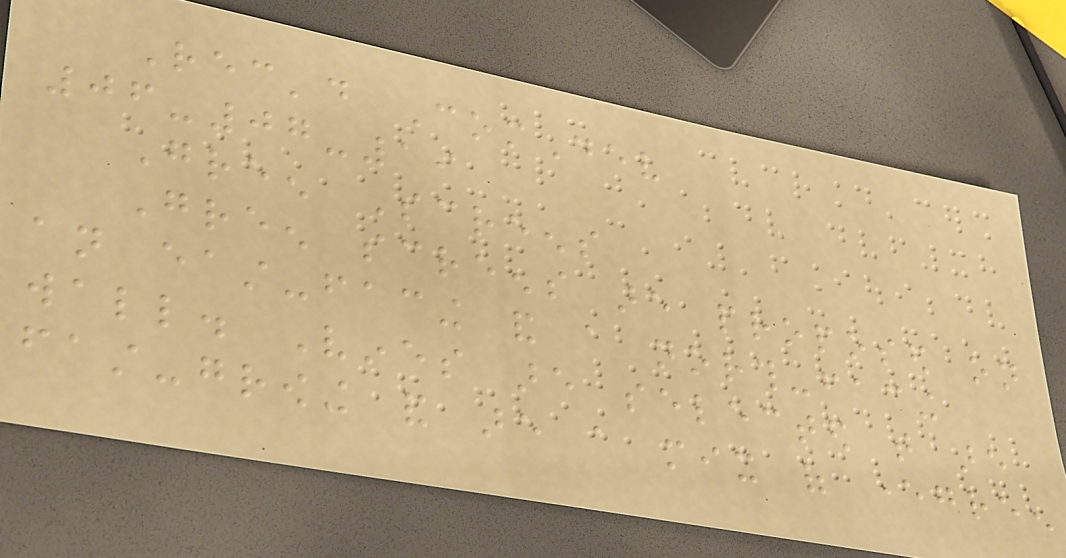Rec'd ComDev
06-07-19
Green Screens
Green screens are proposed on
an east-facing and a north-facing
wall. Vines are selected that are
fast-growing and are a mix of evergreen
